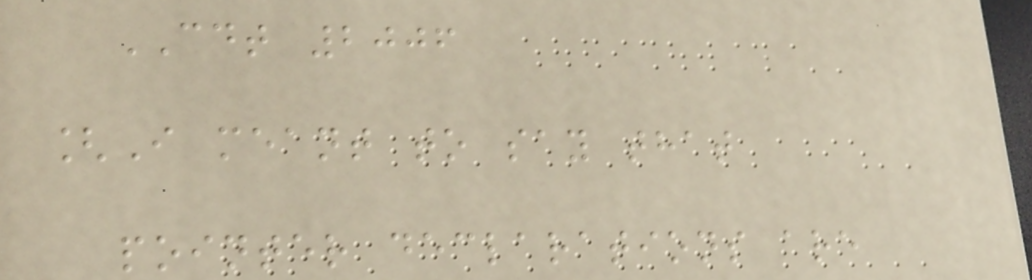CDT 2006
[I meant to say that
pointer declarations are
